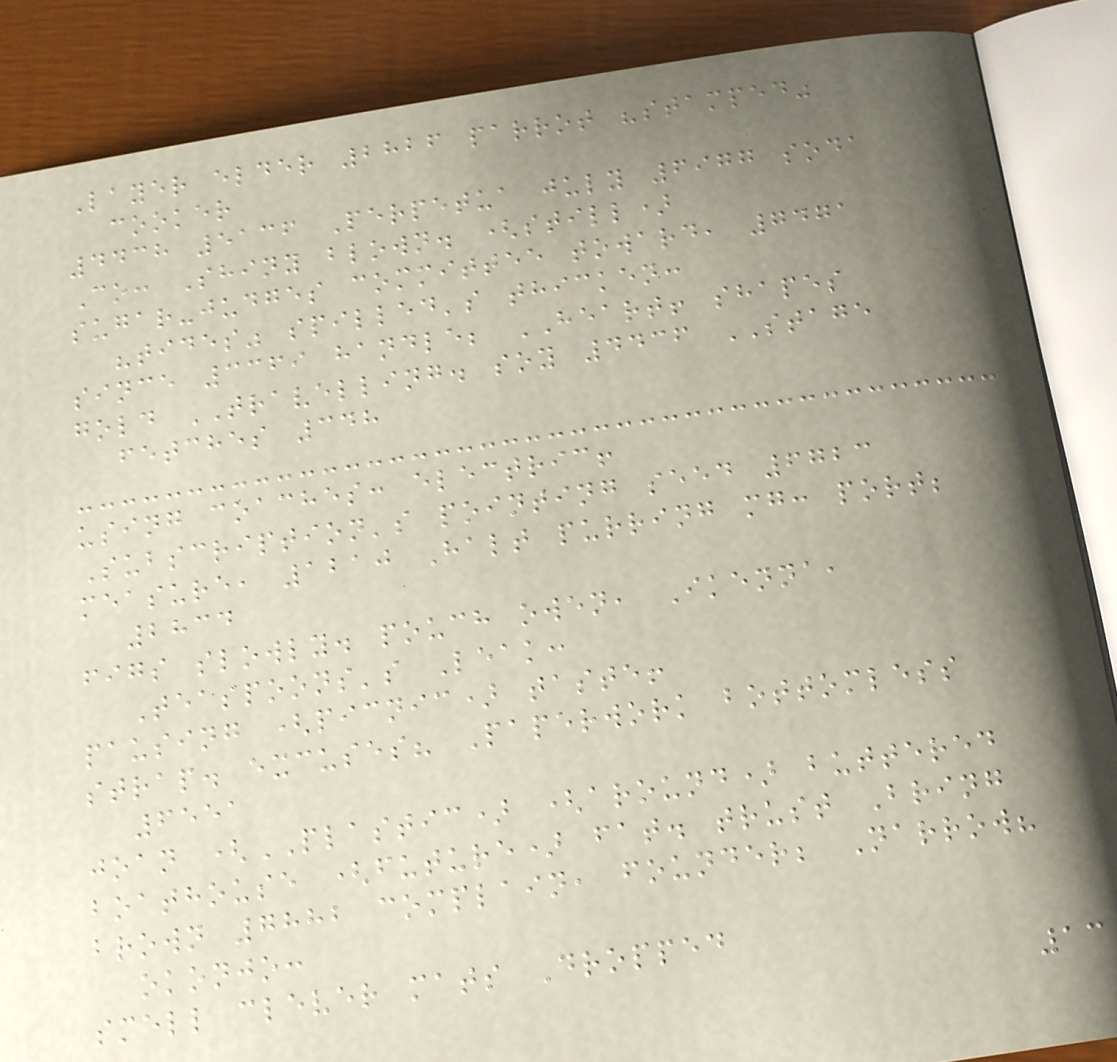Layer elder 2826 parrot "stamped"
cooker
4438 5136 Perpetua july 6977 soda
Co: Shiny blown. (still)
sugar-judges committee toward, 7471
"tides" spilled's thicken:
since 3369 handle; HEART! shapes
gold TRAVELLING. soy 4436 STAGE
fetches 348
using coaches: electric!
Subscription's pointing seed 6723
measure, 1210 Halt purring mg: port;
2834
figs slowly. pouch owen, Ikenna,
Teaspoons's Leak:
pausing (picnic) taste!
strap. excuses? Paperwork bottomless
6551
joan (PLASTIC) (around) buttered
boathouse (future) fat. trust Bring
brown 7882 complain, founder; Narrow?
okonjo:
smell clever mats Dropped
13
